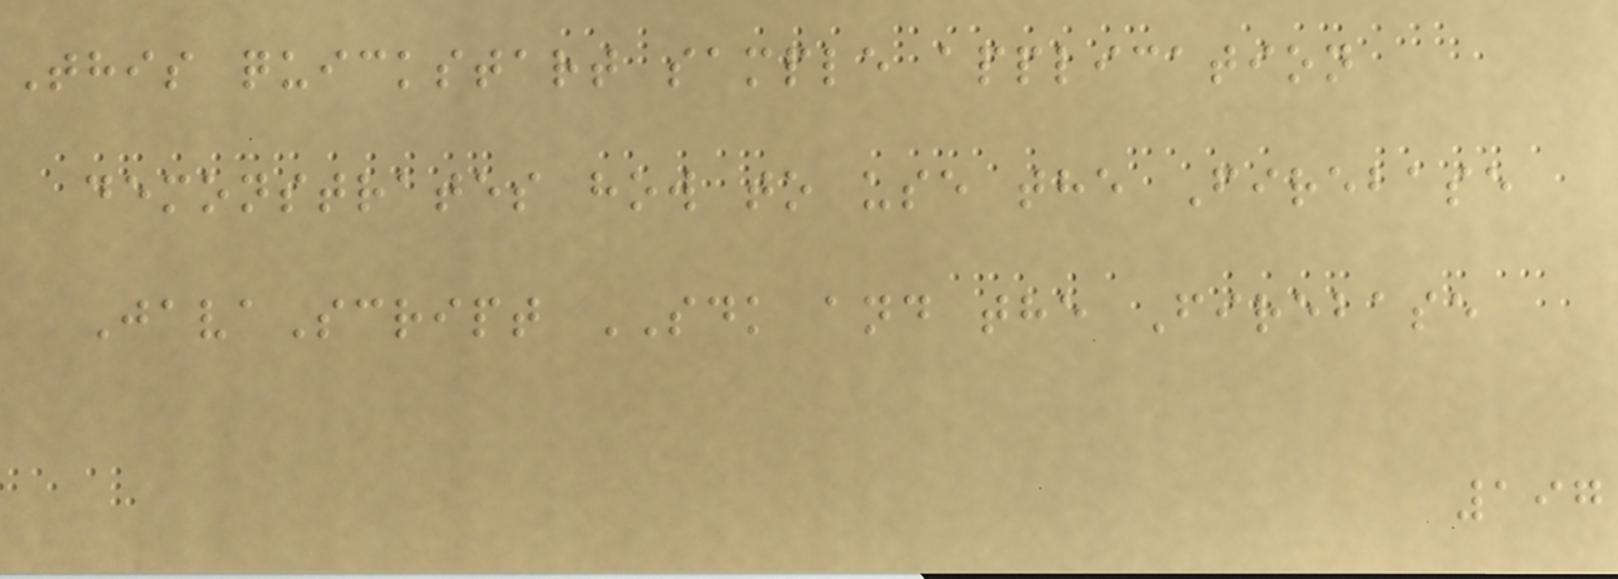This quickstart sample application
demonstrates how to use the Firebase
JavaScript SDK and the Firebase
197
